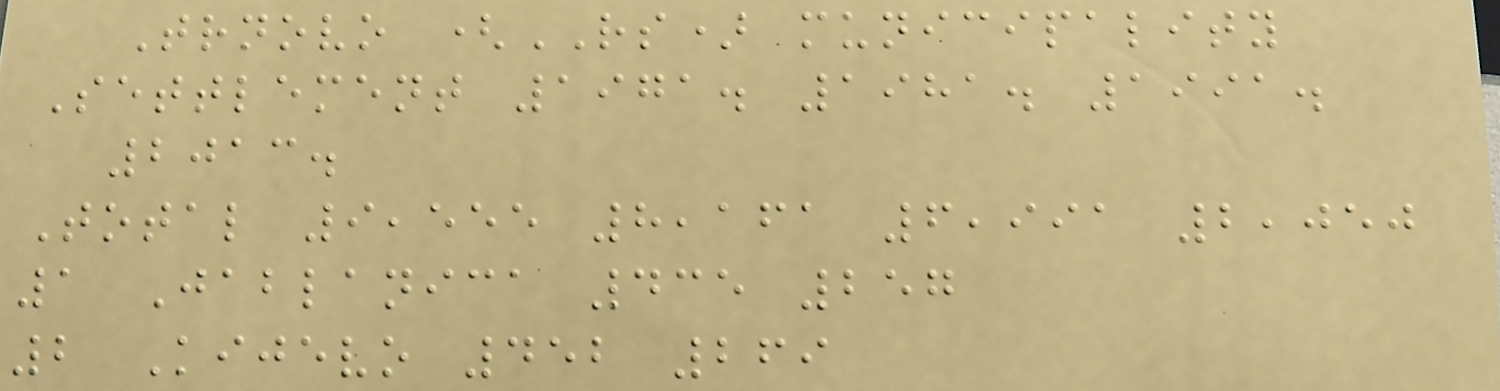Trnovo (RS) municipality
Settlement 1971. 1981. 1991.
2013.
Total 9,555 8,161 6,991 2,050
1 Jablanica 435 257
2 Kijevo 452 269
